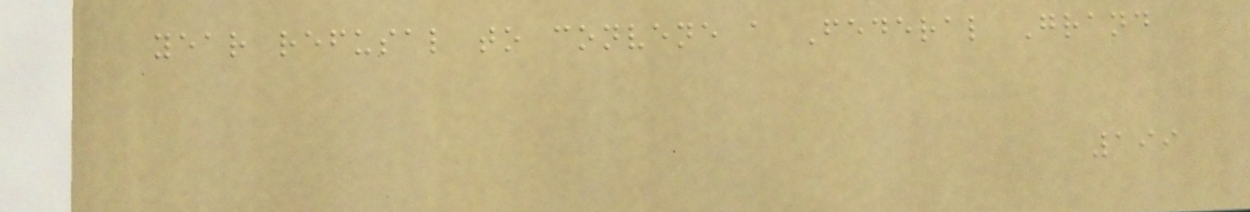year refusal to convene a Federal Grand
199
